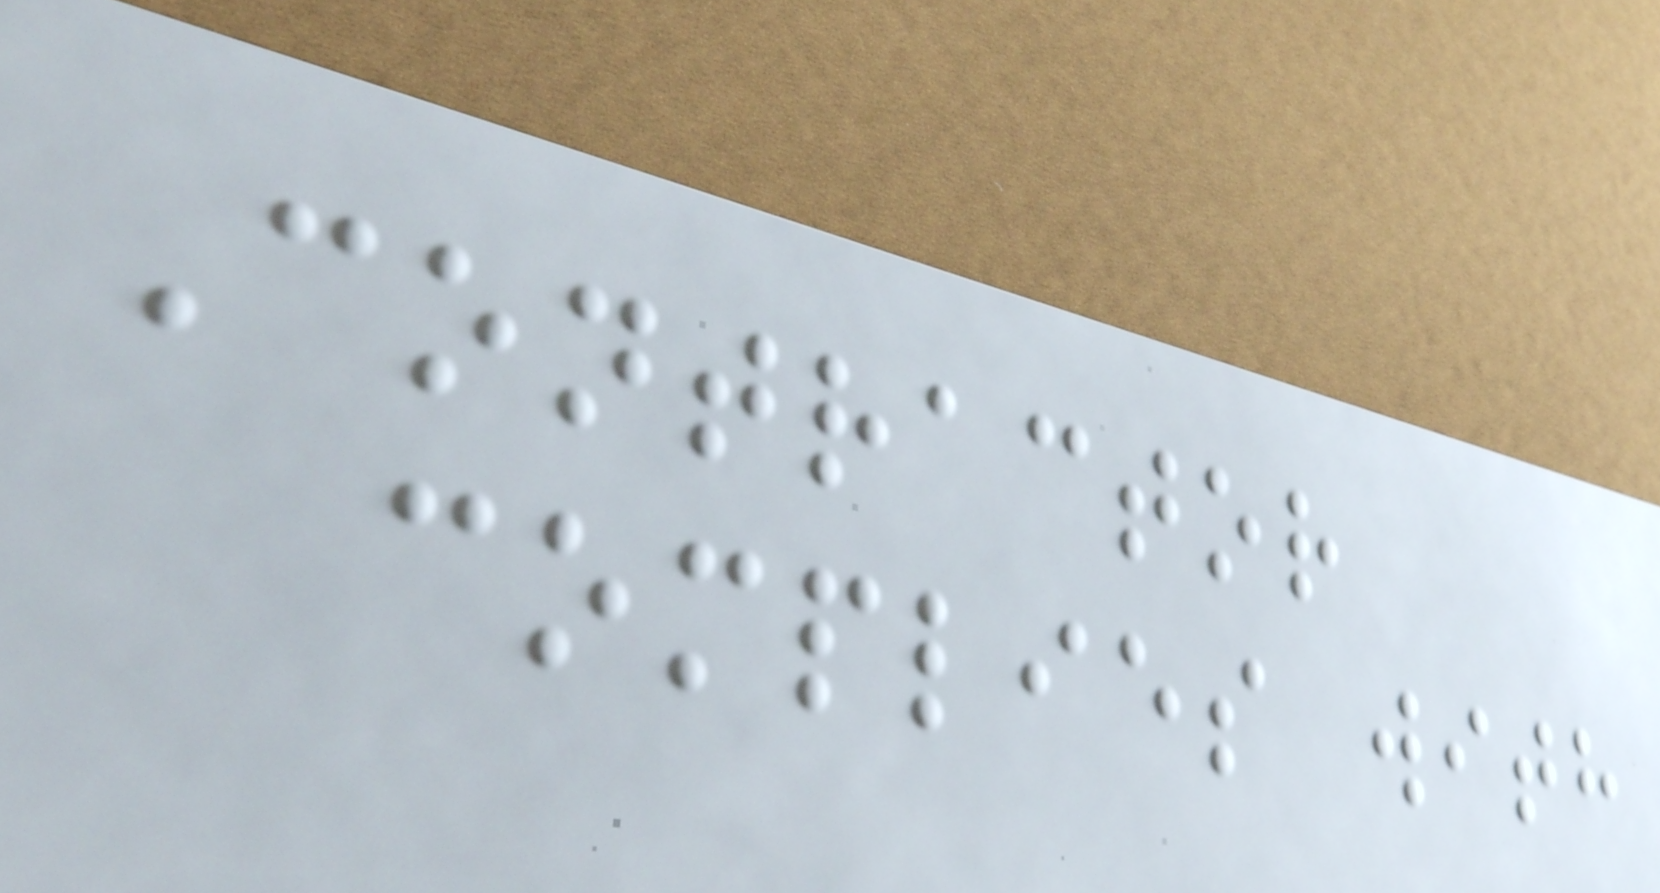Contractor
complies with
